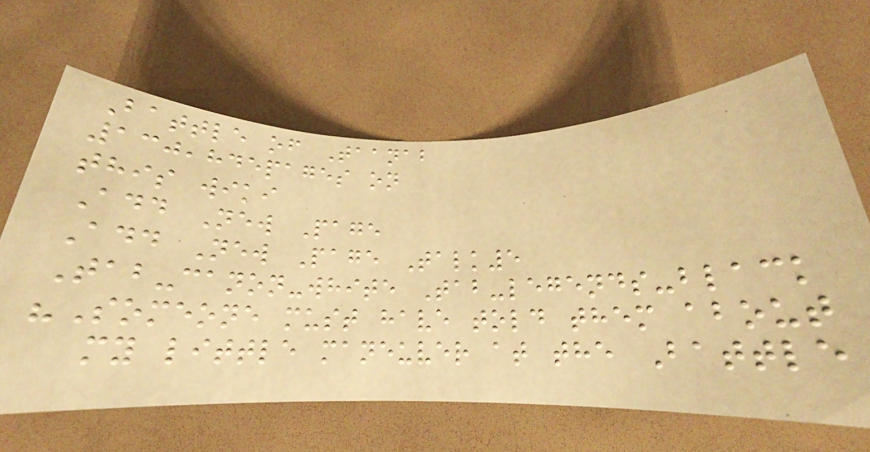Battle of Taanab
130,845pages on
this wiki
Add New Page
Add New Page Talk5
Tab-canon-white Tab-legends-black
"Someone must have told them about
my little maneuver at the Battle
